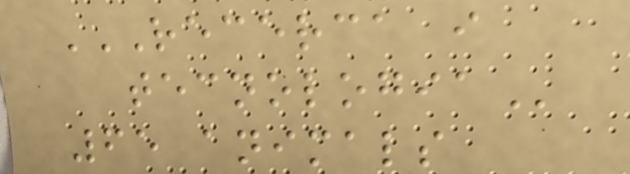RECERCA I
TECNOLOGIA
65 animals
